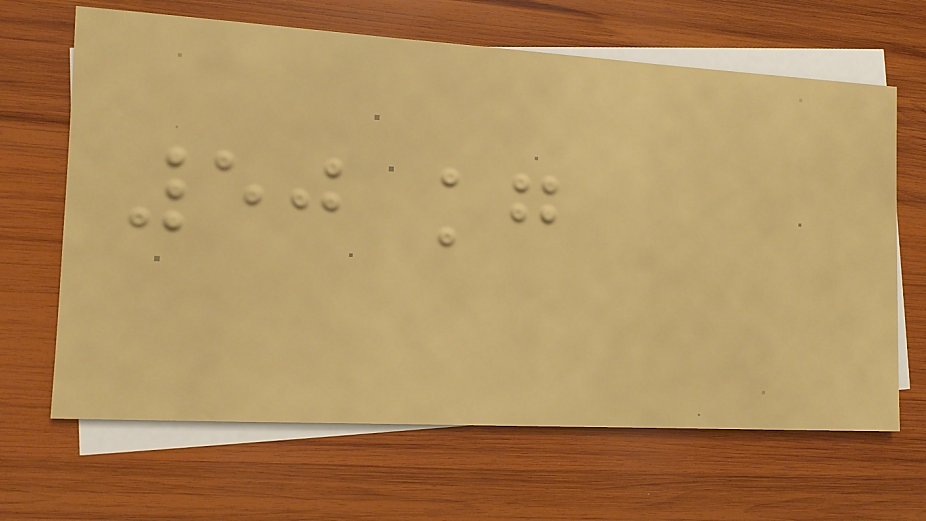50 kg
